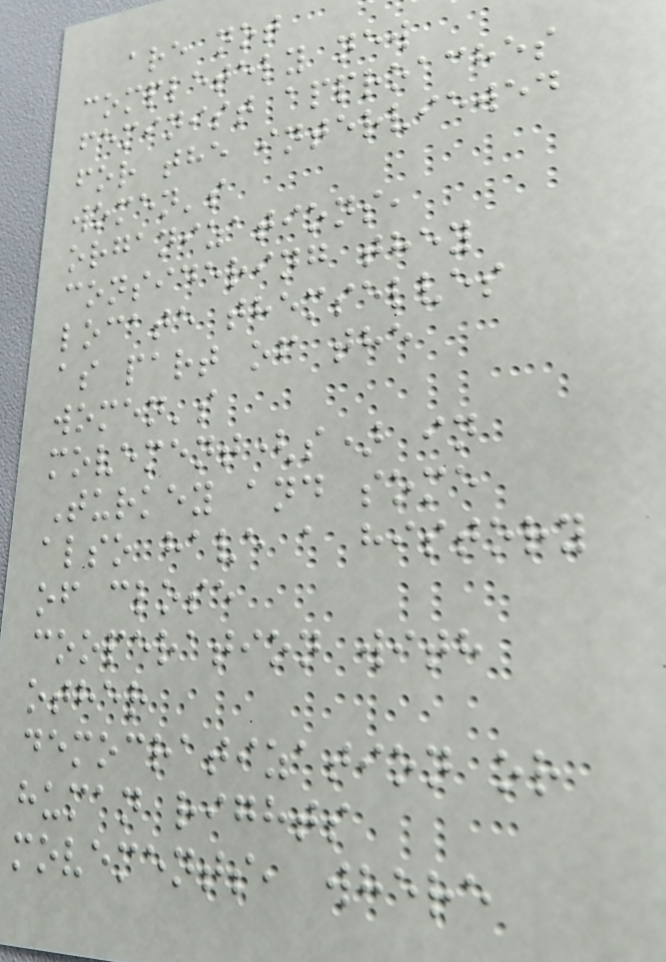are not
completely new
feminist approaches
for the interviewed
women's
organizations,
considering they
locate themselves
as part of the
women's
movement(s) in
Turkey and some
also have a history
of close
cooperation with
other
democratization or
human rights
movements, where
